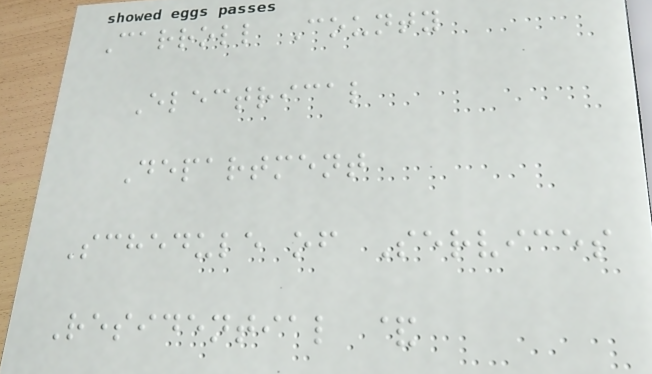Carroll County
Electrical
Department
Schedule of Services
Residential &
